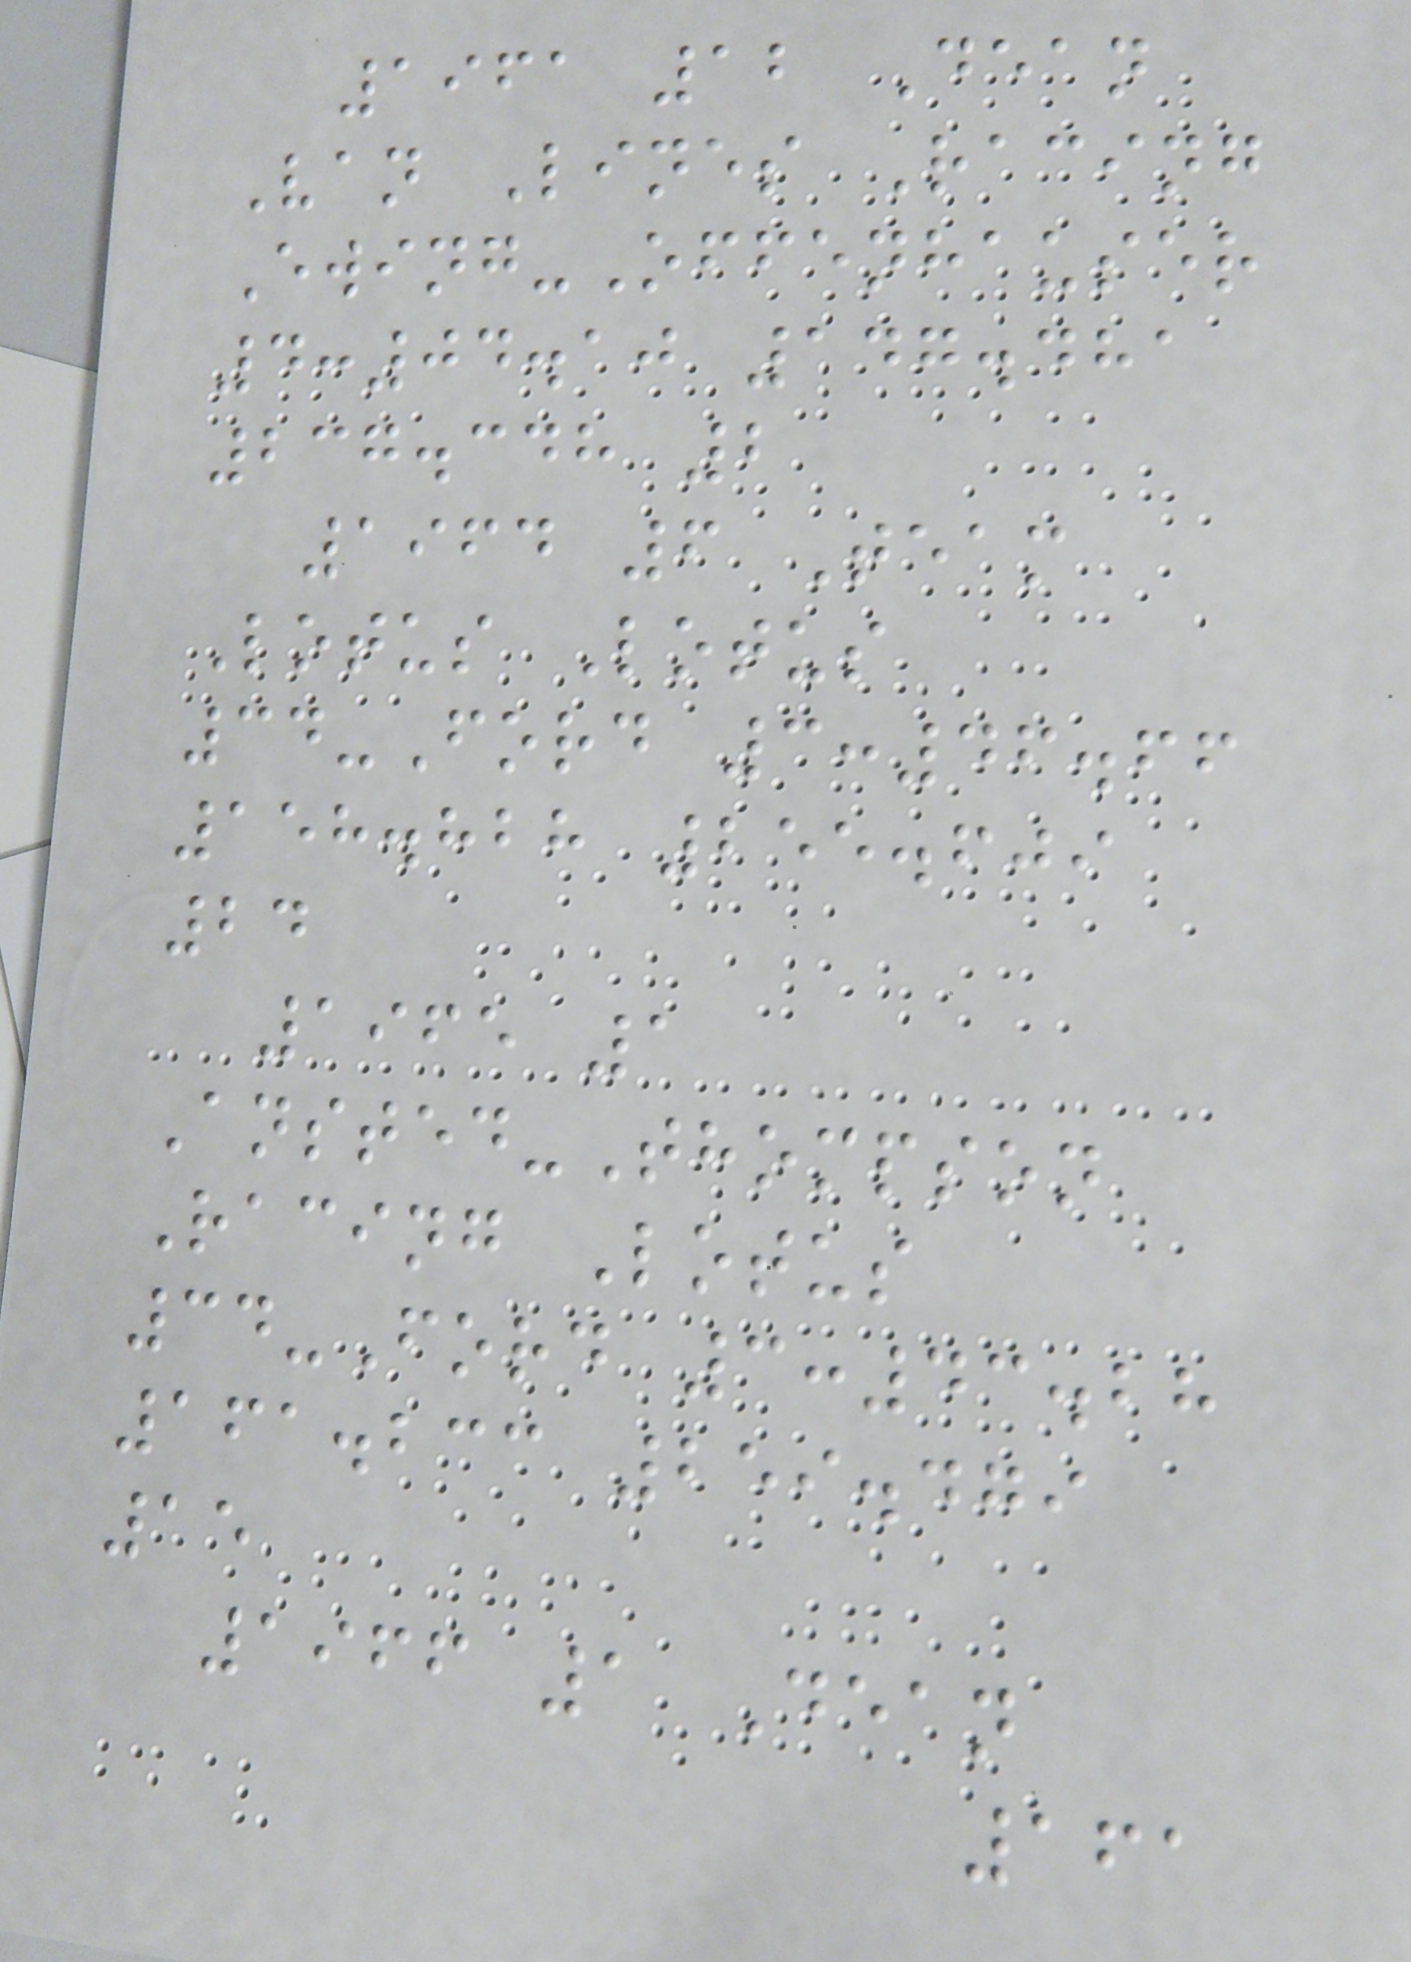1961 12 Dean
Van Lines Racing
Ewing-Offenhauser
4:04.10 147.481
237.348 2
1964 6 Team
Lotus Lotus
34-Ford 3:46.66
158.828 255.609
24
1965 1
Ansted-Thompson
Racing Lotus
34-Ford 3:43.28
161.233 259.479
15
1966 1 Dean
161
